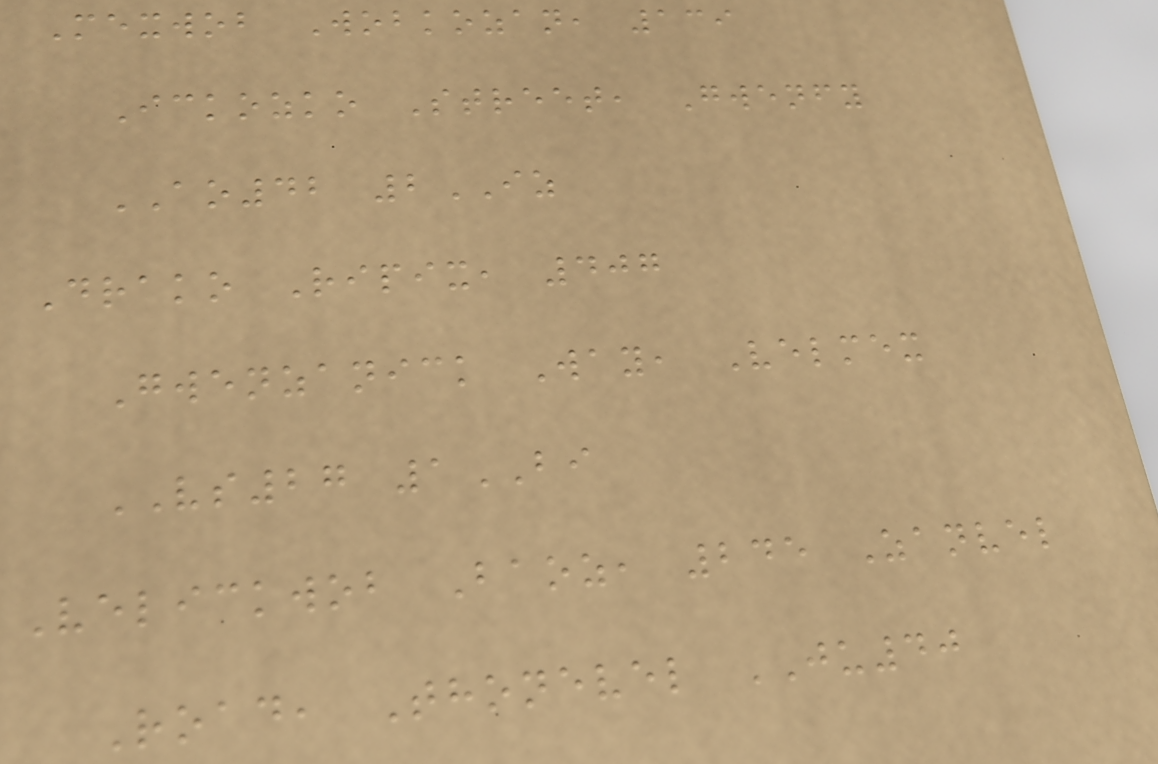Mexwob Wobkozan, 139
Ickozko Street, Gwenfy
AO42 2IZ
Drako Ripix, 407
Gwenzanick Way, Velmex
VS27 1BI
Velickwob Baoz, 245 Zanvel
Road, Thonevel JU40
